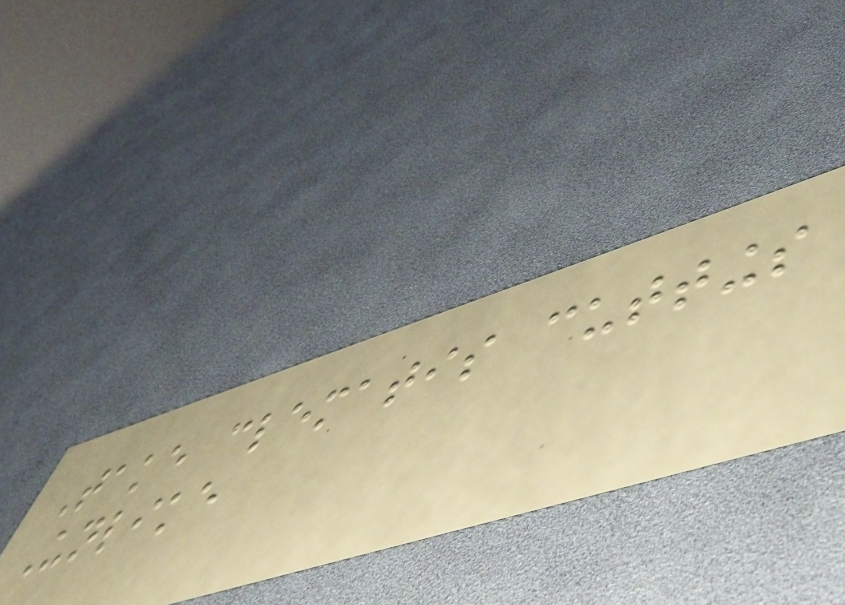Take clematis cuttings
Unlike
